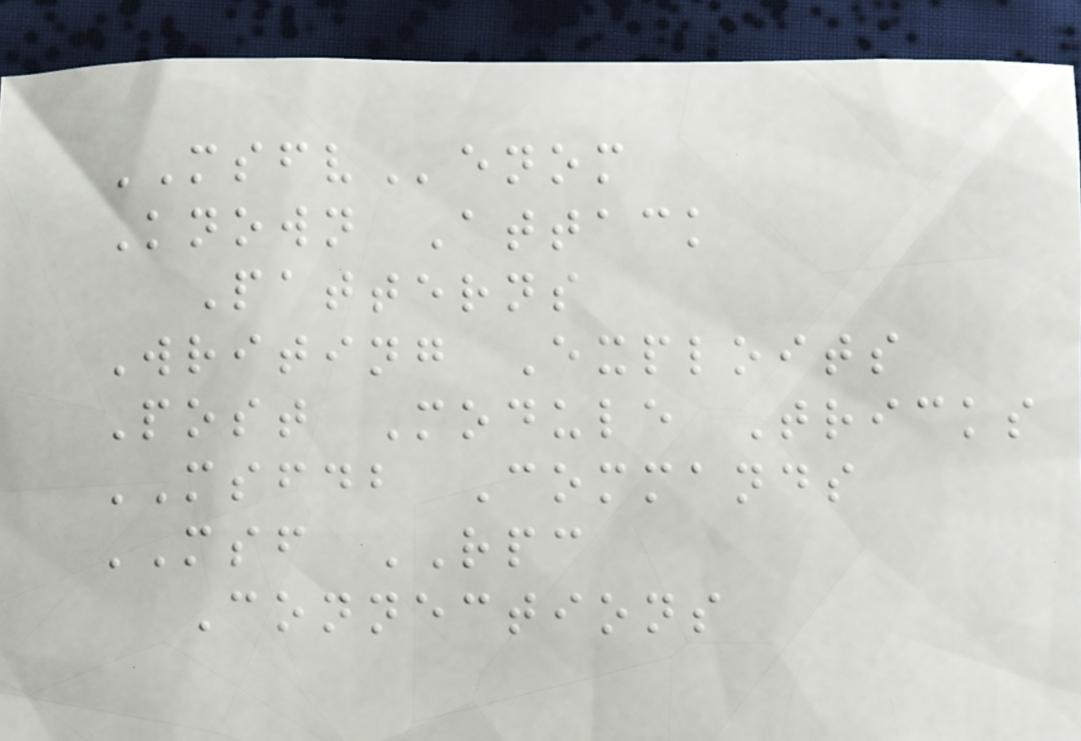MSFVenom
Known Attack
Patterns
Writing Exploits
Post Module Tricks
MSFDB Commands
MSF RPC
Connections
